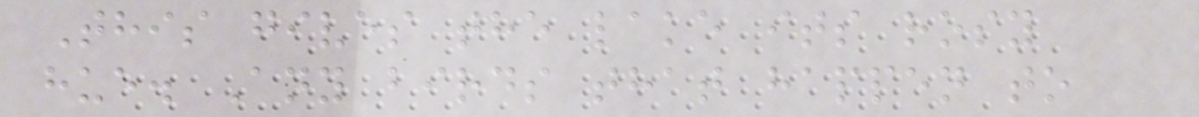This gives the lake its rosy
hue. Any birds that happen to
